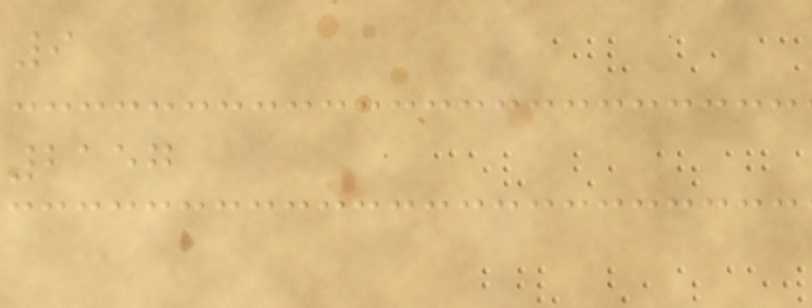9
2157
